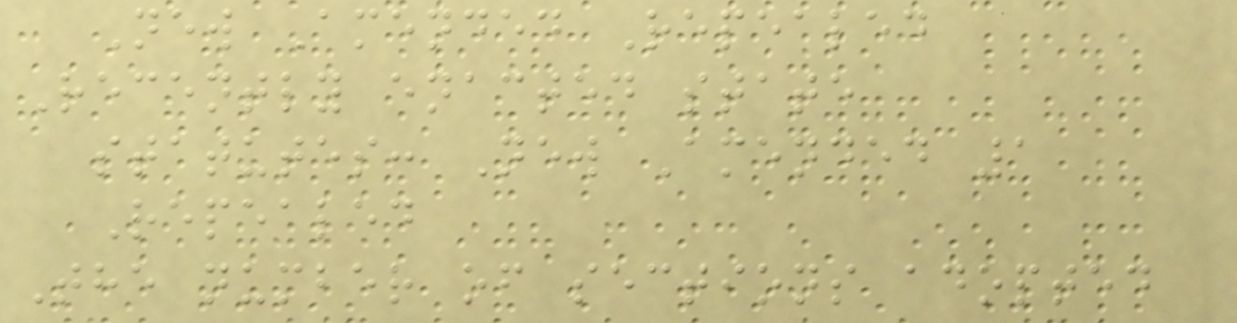New Amended Repealed
Recently enacted state
statutes: New Amended 1
Repealed
The number of sections adopted
